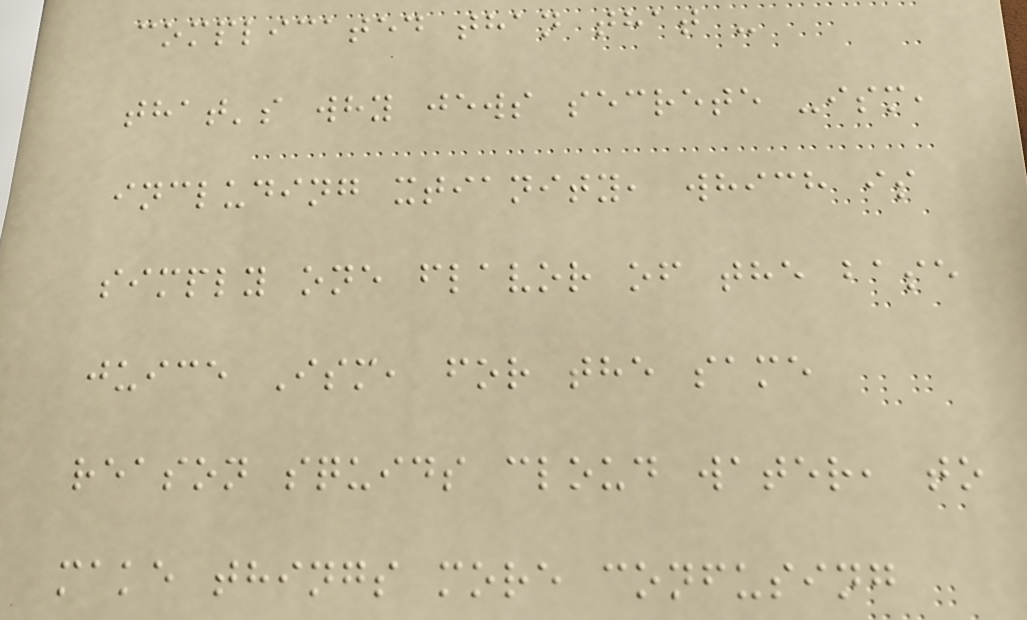complicated than that -
that's why jews secrete -ism,
including xtianity, which is
simply one flavor of the base
juice Ism, for the same
reason squids cloud water, to
make things more confusing
